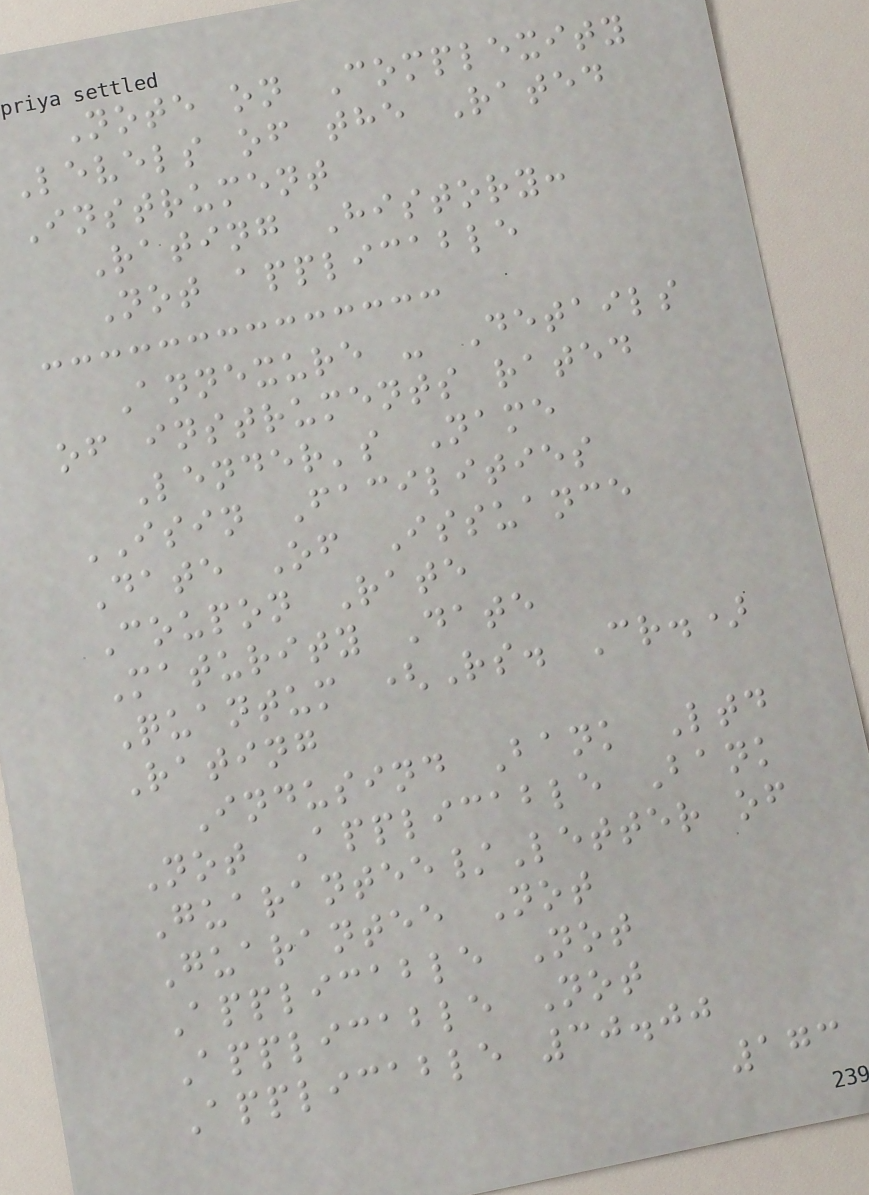Note on Complexity
Levels of the Rated
Instrument
Rating History:
Not applicable
Annexure - Details
of instruments rated
Lender's Name
ISIN Facilities
Date Of Issuance
Coupon Rate
Maturity Date
Quantum (Rs. Cr.)
Rating
Indusind Bank Ltd
Not Applicable Bank
Guarantee/Letter of
Guarantee Not
Applicable Not
Applicable Not
Applicable 30.00
173
